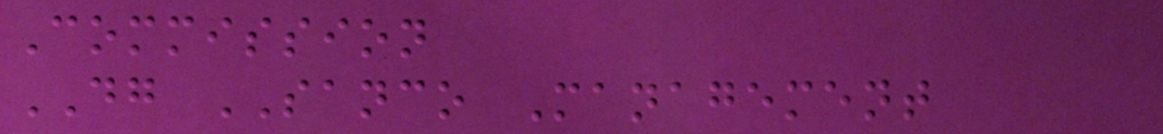Commission
DG SANCO Management
